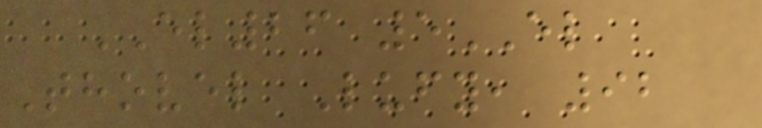EL26 5EL
Thovel Lufy, 92
